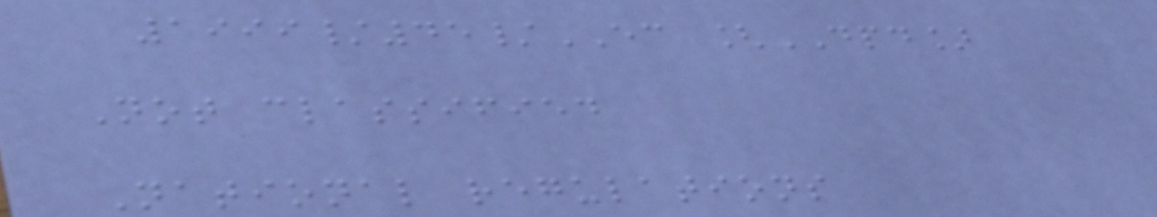1999/45/EC [DPD]
Not classified
National regulations
